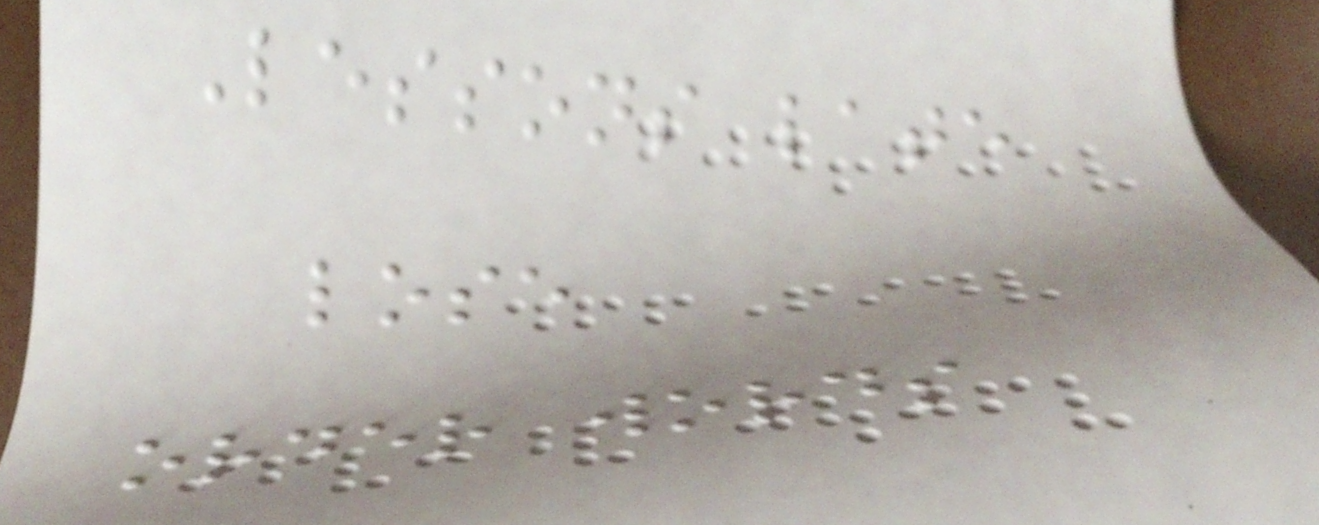Lessons late
lose
order words
